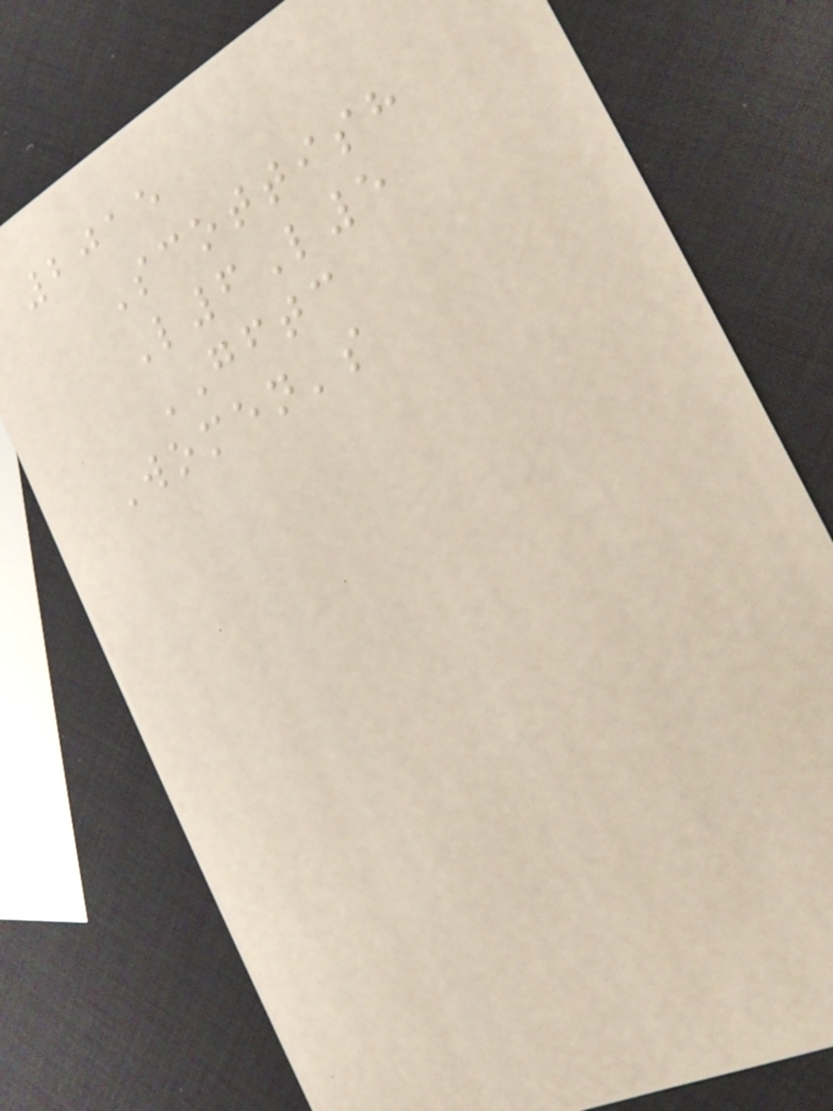2015
Scottish
L6L5
GFTC
Women's
